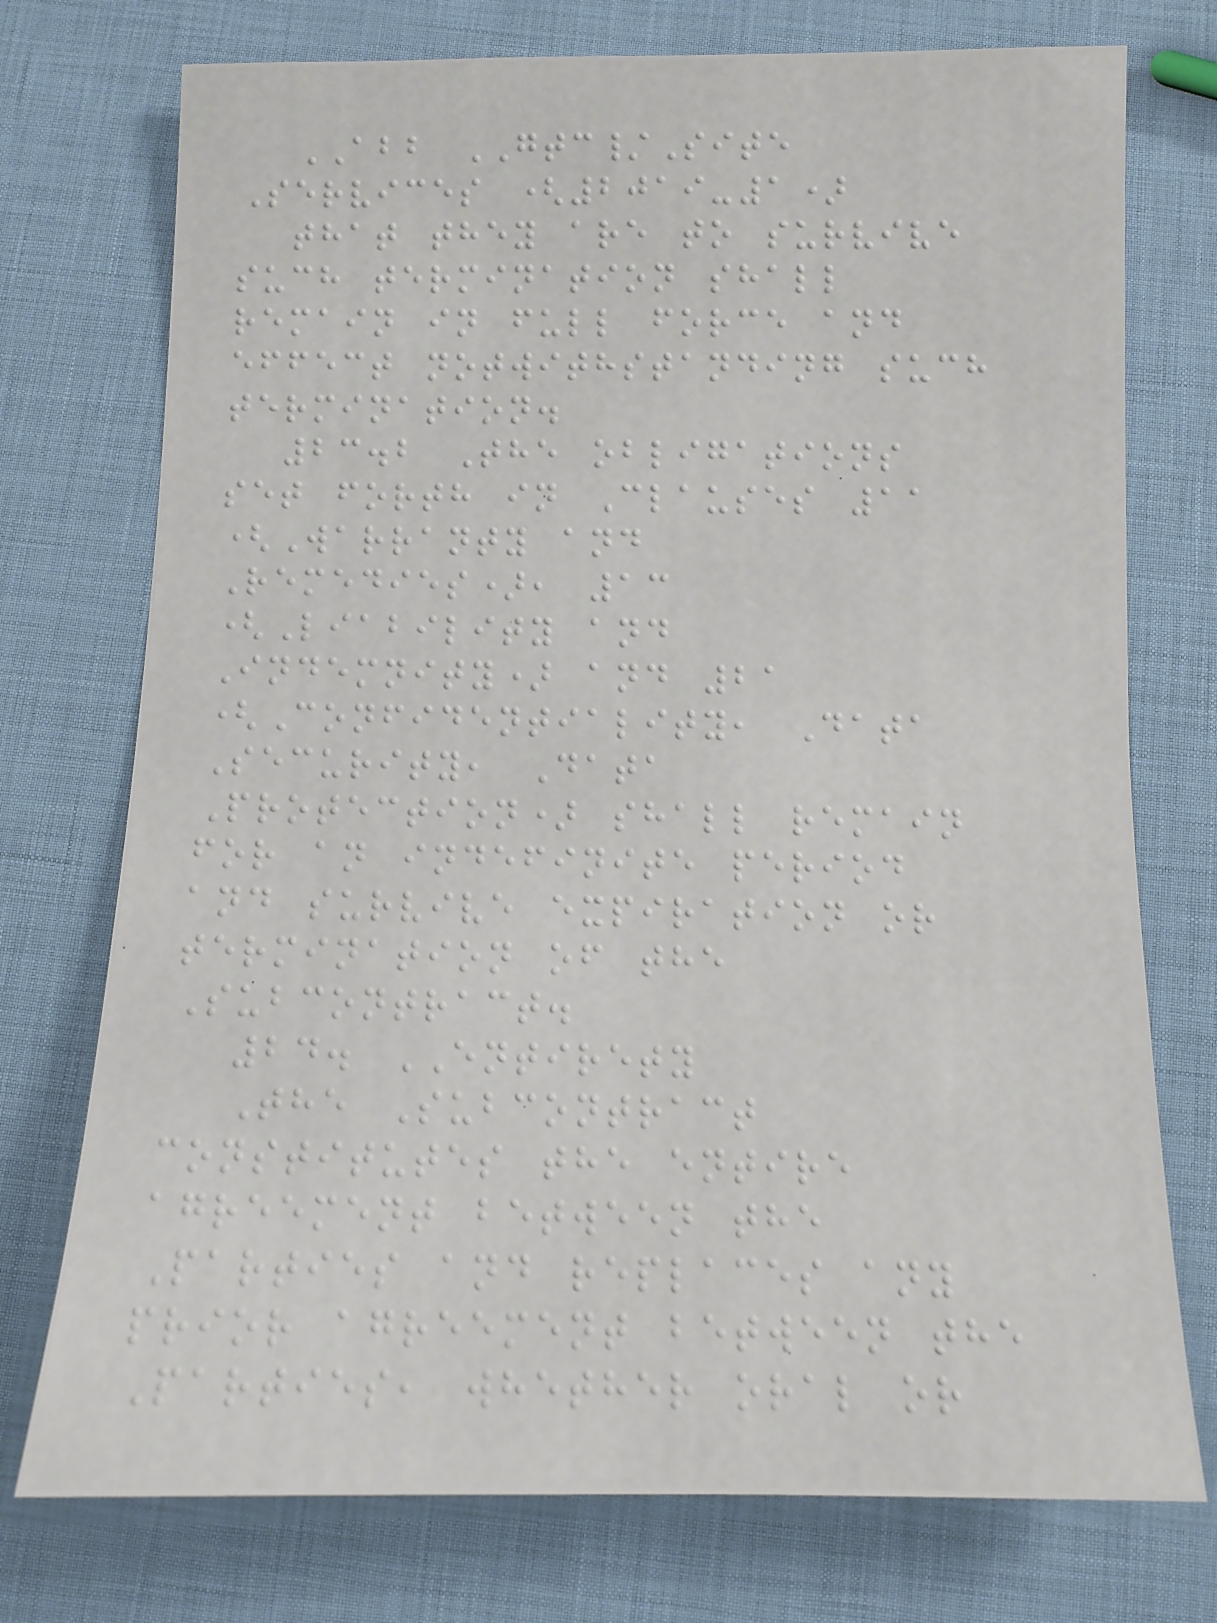ABB GTC/Site
Services (2019-1)
that they are to survive
such termination shall
remain in full force and
effect notwithstanding such
termination.
23.2 The obligations
set forth in Clauses 11
(Warranty and
Remedies), 13
(Liability and
Indemnity) and 21
(Confidentiality, Data
Security, Data
Protection) shall remain
for an indefinite period
and survive expiration or
termination of the
Subcontract.
24. ENTIRETY
The Subcontract
constitutes the entire
agreement between the
Parties and replaces any
prior agreement between the
Parties, whether oral or
